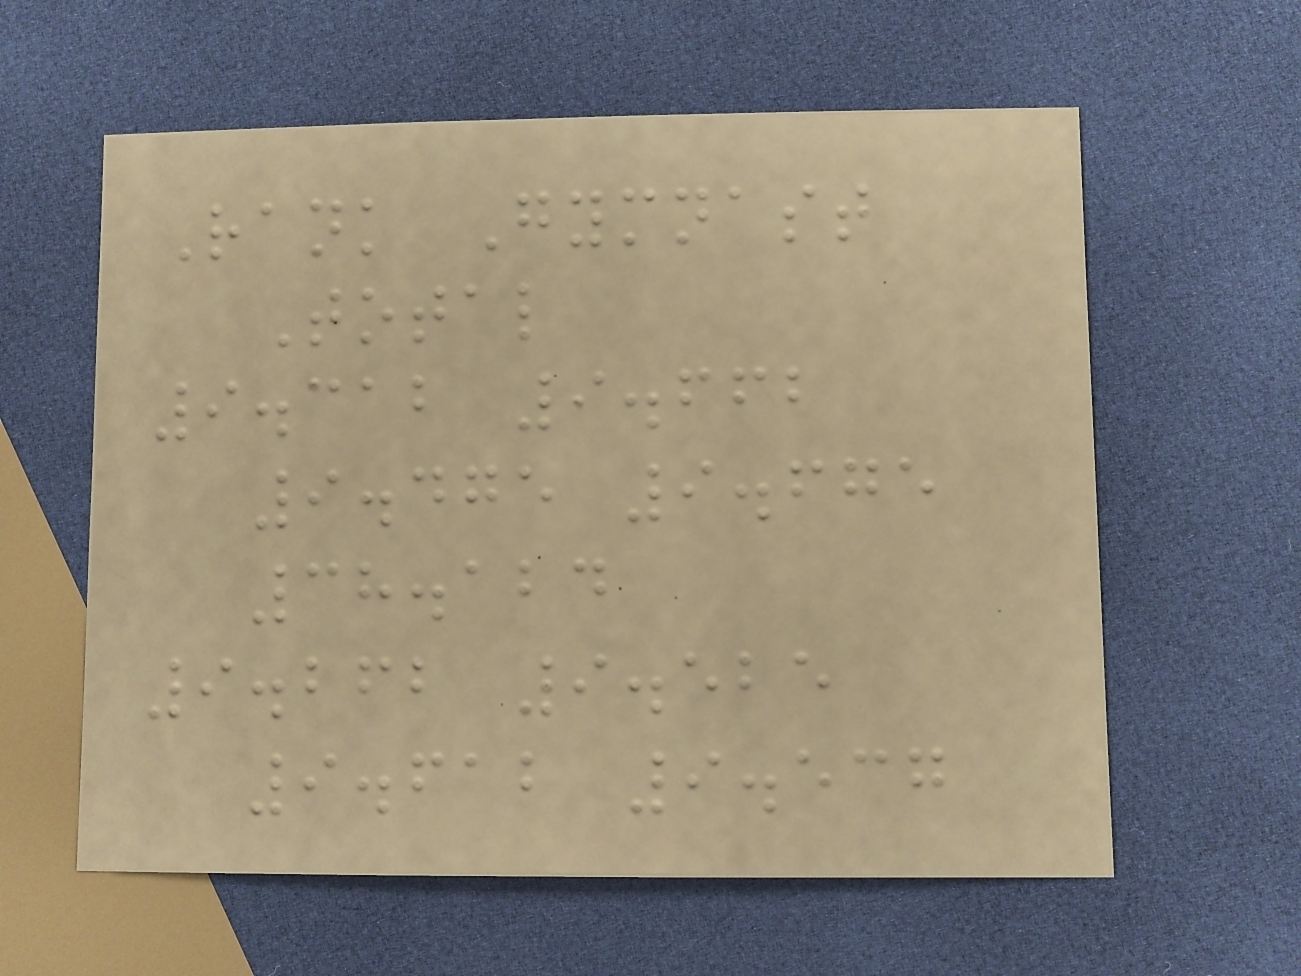Rank Gymnast
Total
9.312 9.662
9.475 9.675
38.124
9.262 9.525
9.612 9.537
